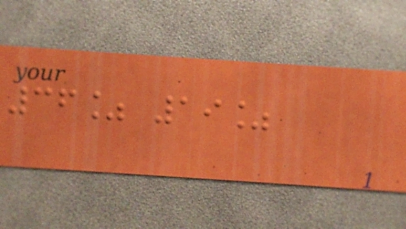36% 19%
